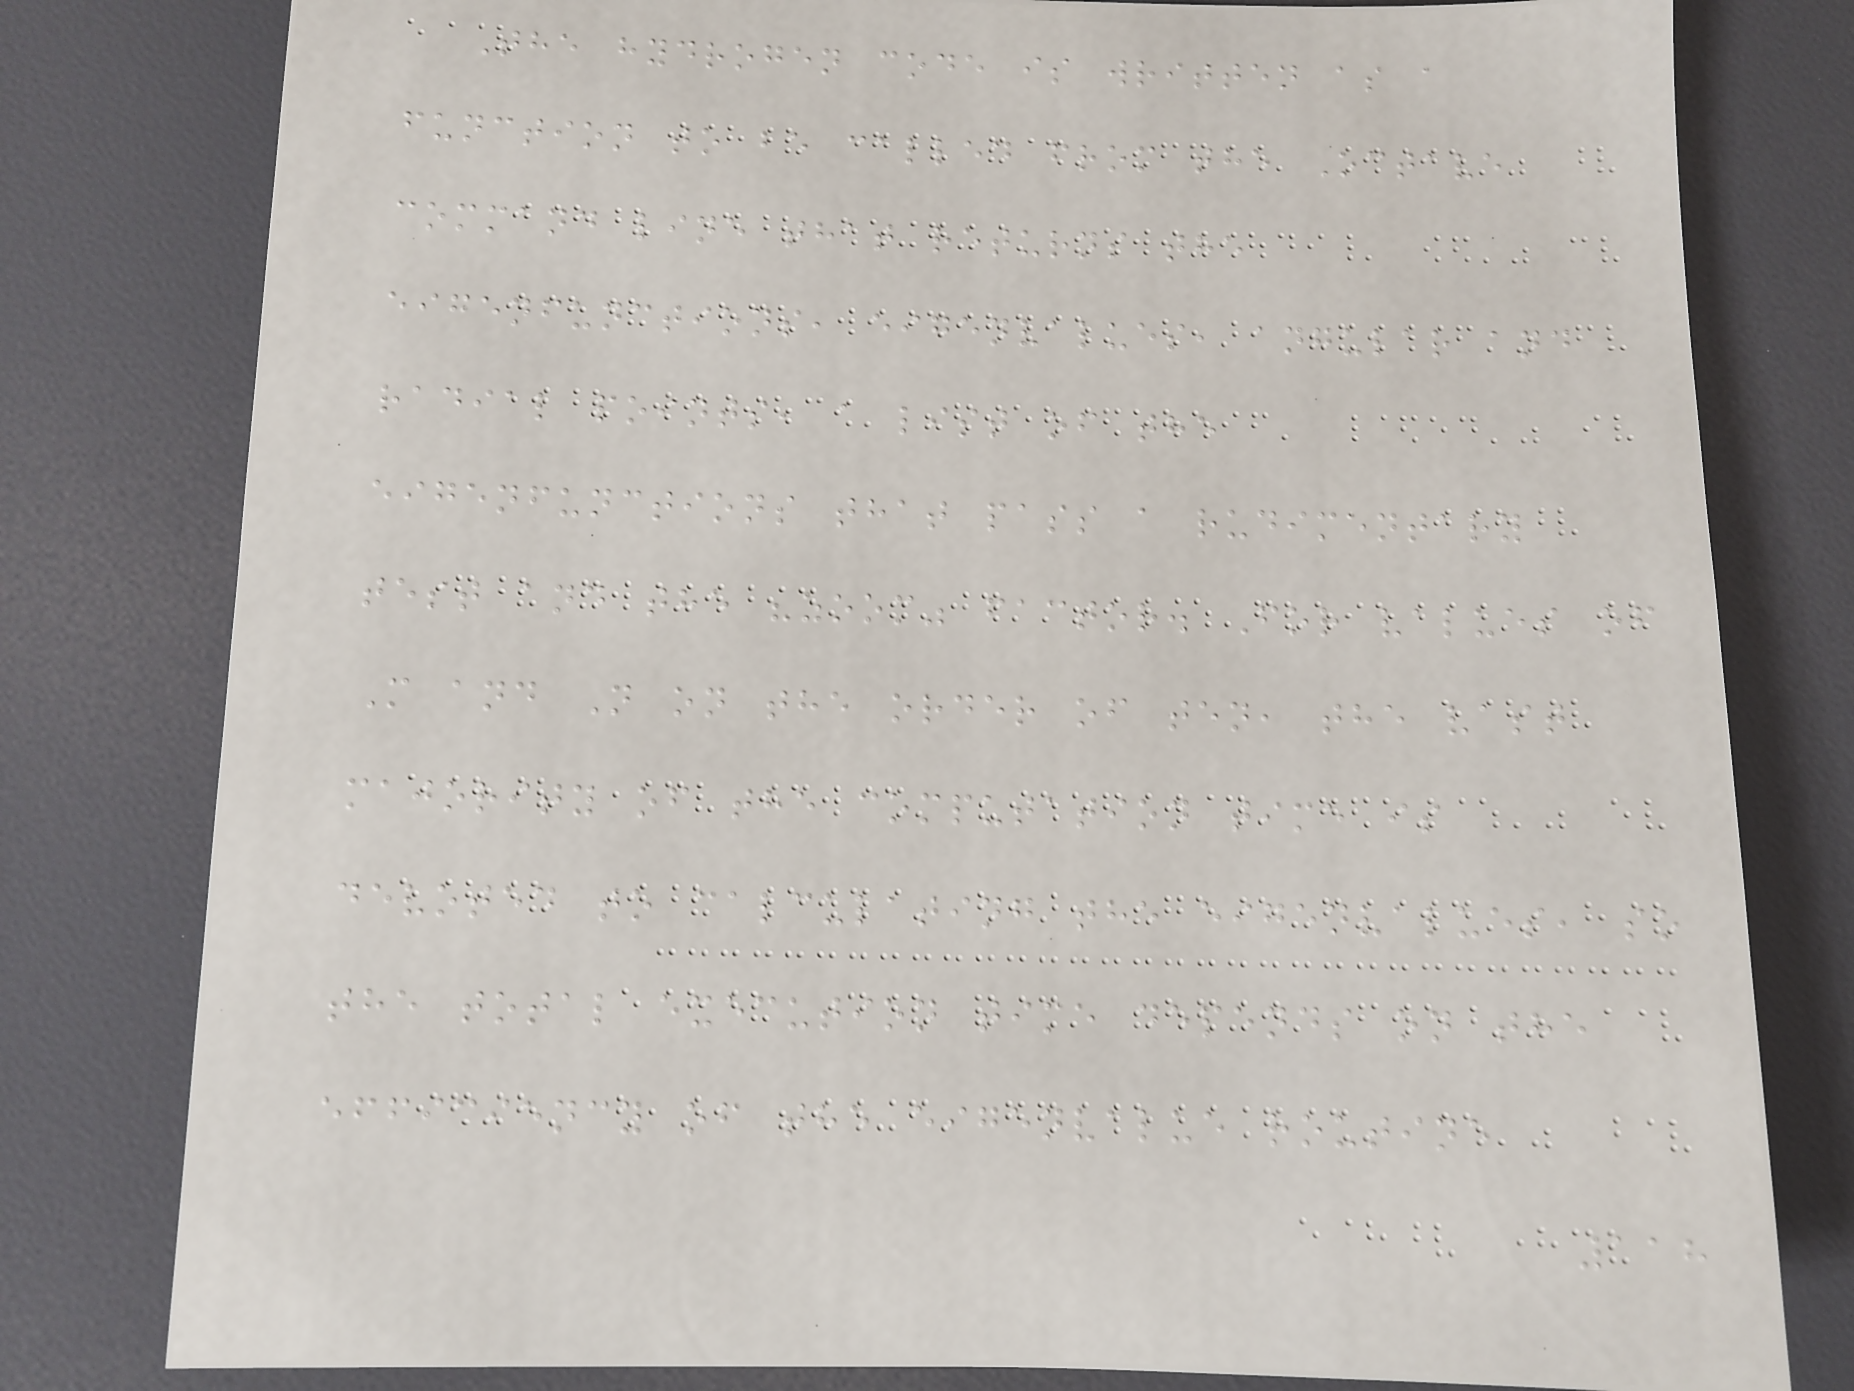The hydrogen code is written as a
function to be called from the Octave
command line that returns the
eigenfunctions, eigenvalues, angular and
radial points, a list of the
eigenfunctions that pass a rudimentary
test and the "zoom" factor. For values of
M and N on the order of ten, the vast
majority of the computation time is
devoted to calculating the eigenvalues, so
the total execution time depends on the
efficiency of the eigenvalue routine
118
